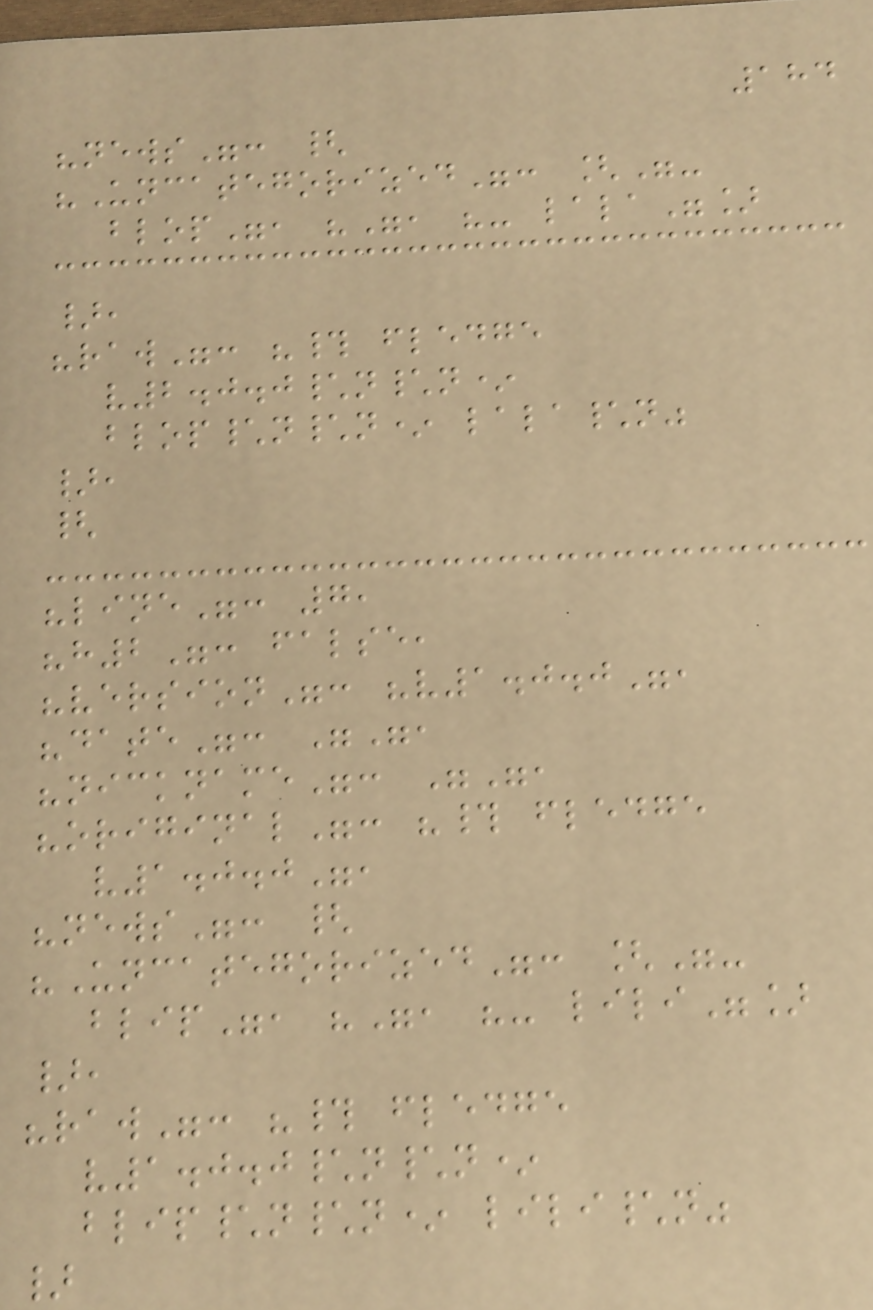184
"news": {
"Uncategorized": ["-
blop", "", "- lala"]
},
"raw": "# fledge
v2.0.0\n\n*
blop\n\n* lala\n"
},
{
"line": 7,
"h2": false,
"version": "v1.0.0",
"date": "",
"nickname": "",
"original": "# fledge
v1.0.0",
"news": {
"Uncategorized": ["-
blip", "", "- lili"]
},
"raw": "# fledge
v1.0.0\n\n*
blip\n\n* lili\n"
}
